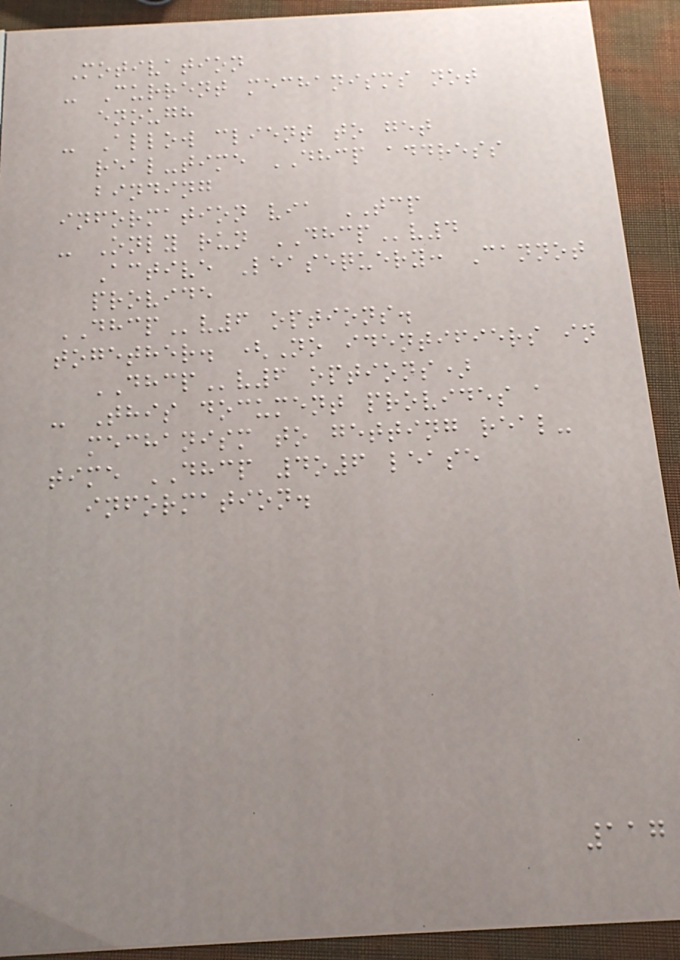Motivation
- Current mechanisms not
enough
- Allow client to get
real-time DHCP address
binding
information via TCP
- Only run DHCPv4
Active Leasequery: Cannot
provide
DHCPv6 options.
together. (No identifiers in
DHCPv6 options)
- This document provides a
mechanism to getting real-
time DHCP 4o6 lease
information.
117
